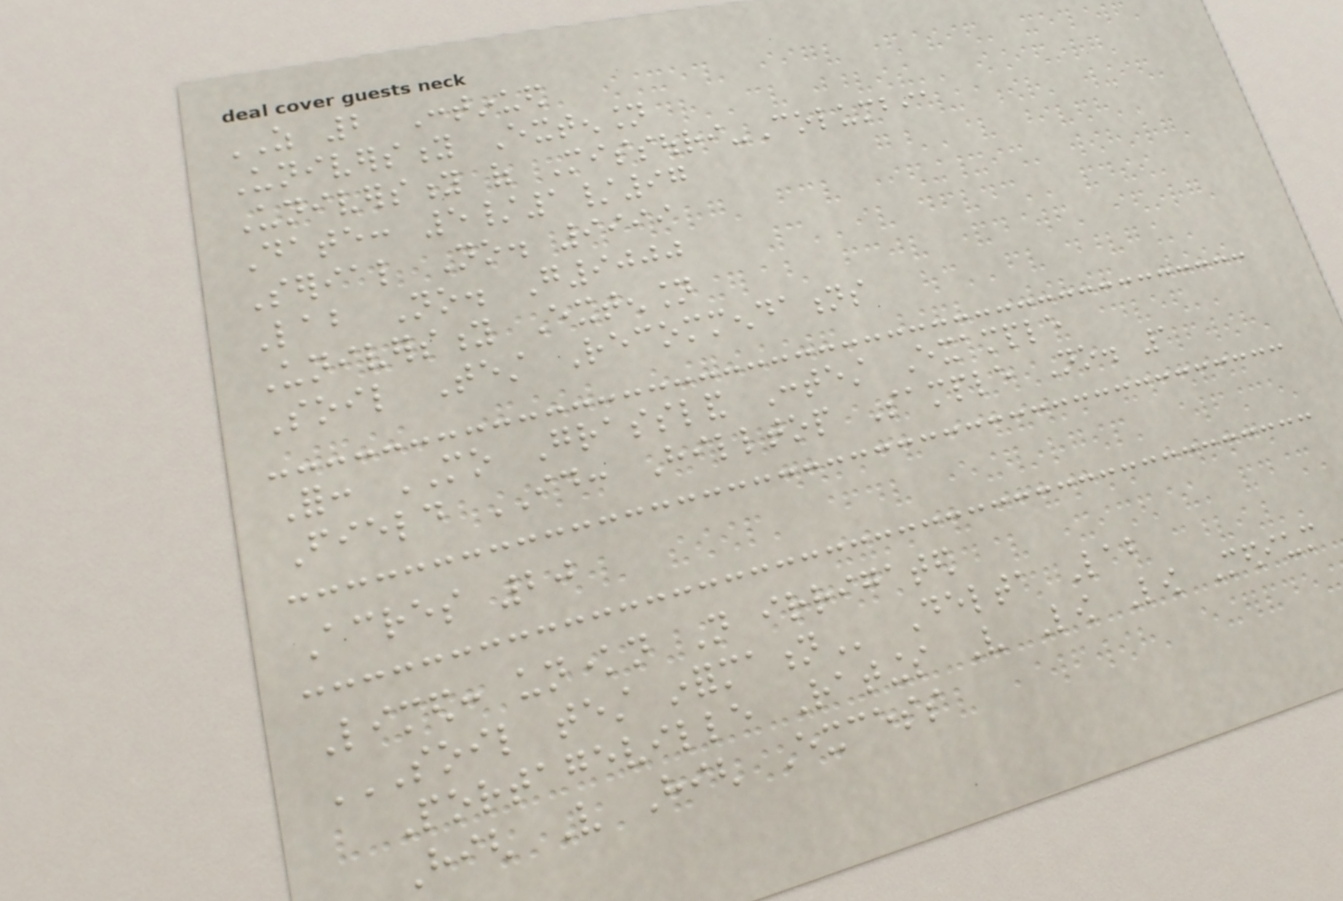AS 2 Continued
University Extension
University of Missouri-Columbia
Date: 5/1/97
Serial No. 9999
Lab No. G9000
University Extension
Soil Test Recommendations
For: MO Grassland Contest Example
Field ID: Hilltop Sample No. 1
Acres 20
Limed: unknown Not irrigated
SOIL TEST INFORMATION Delta Lab
Portageville Ratings Very Low Low Medium
High Very High Excess
